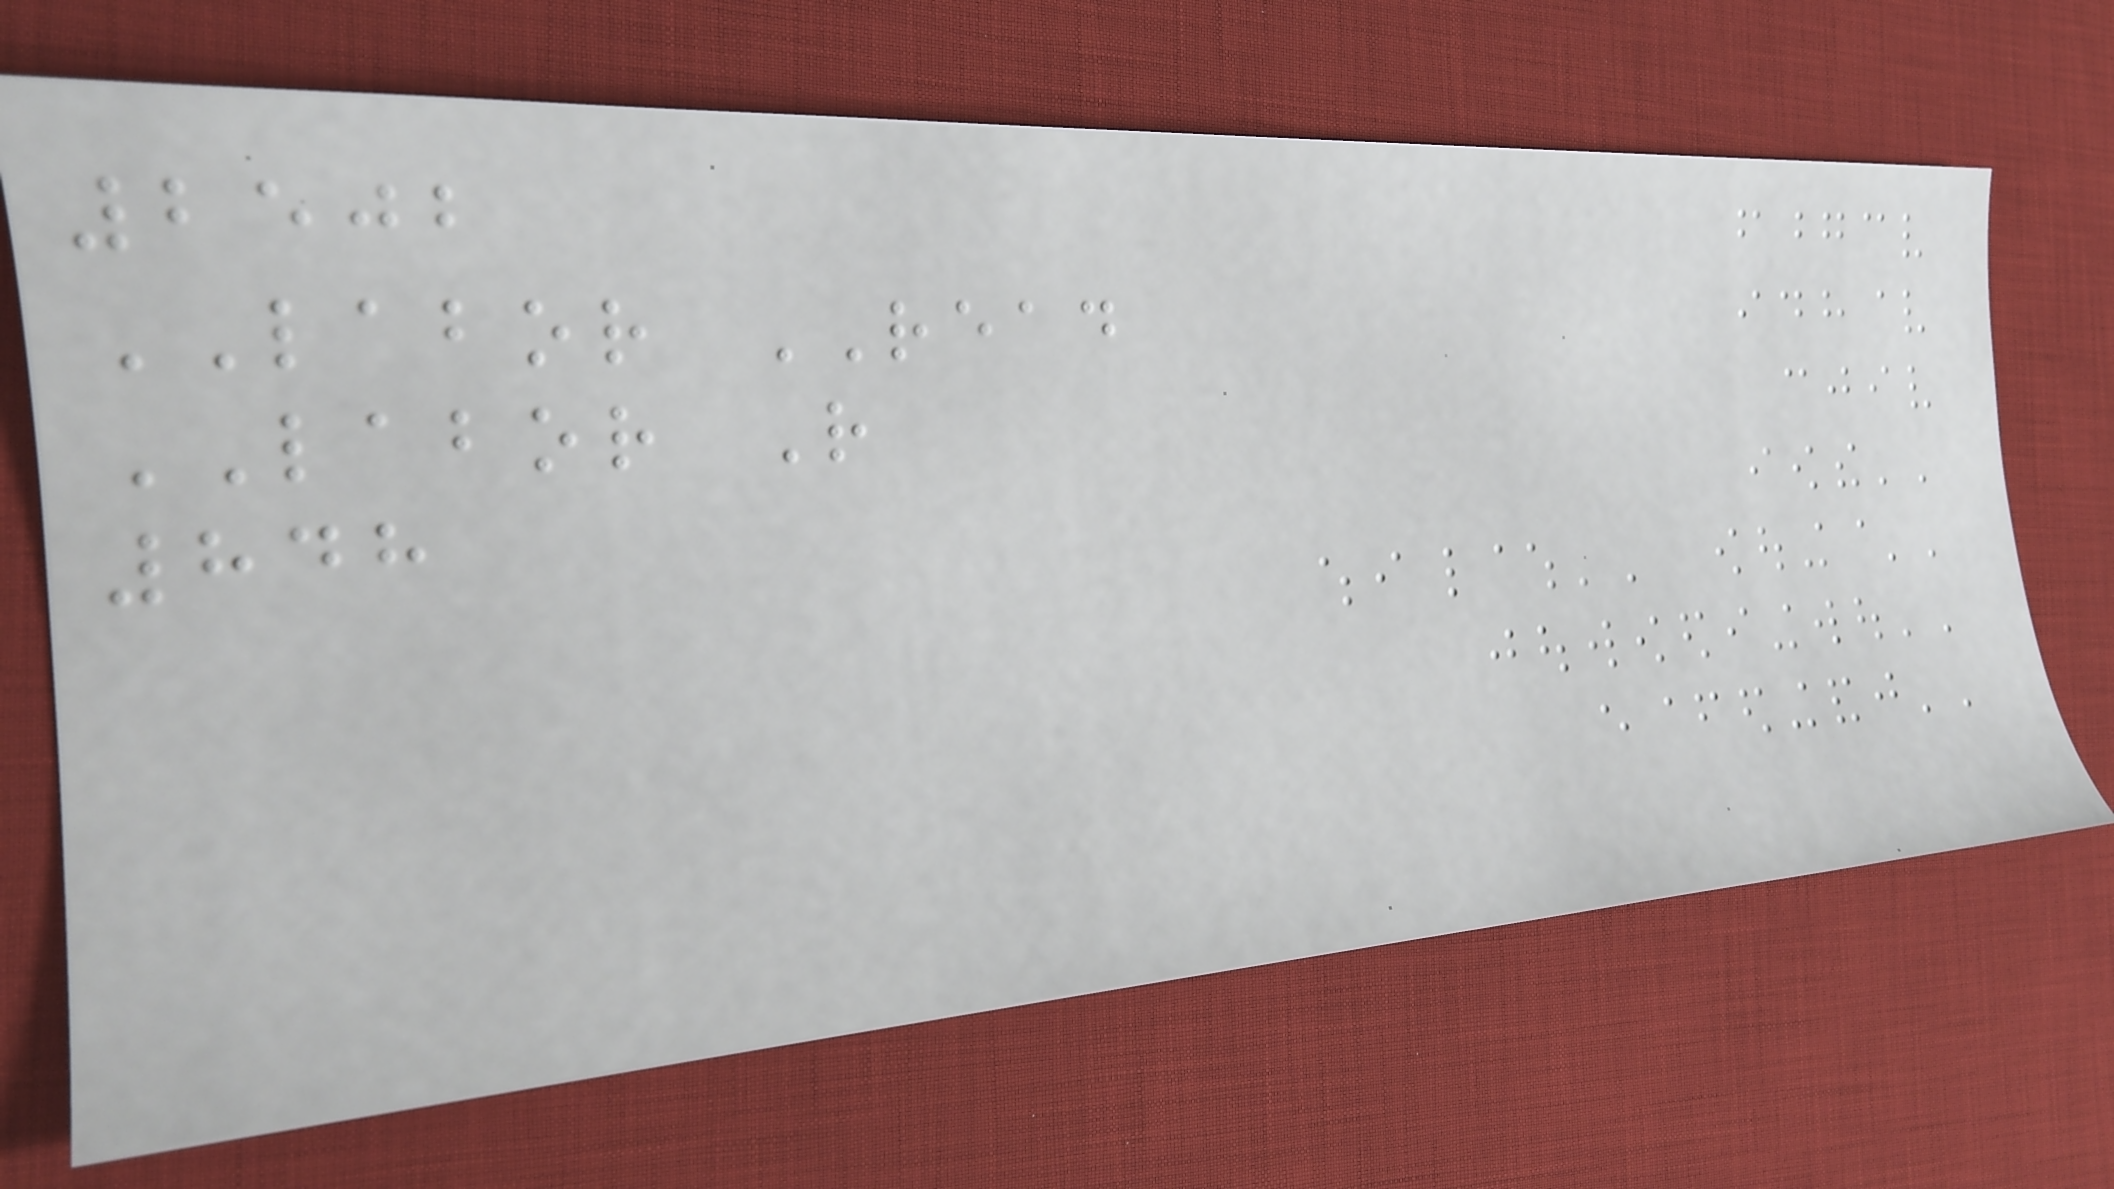2502
LABOR READ
LABOR R
848
